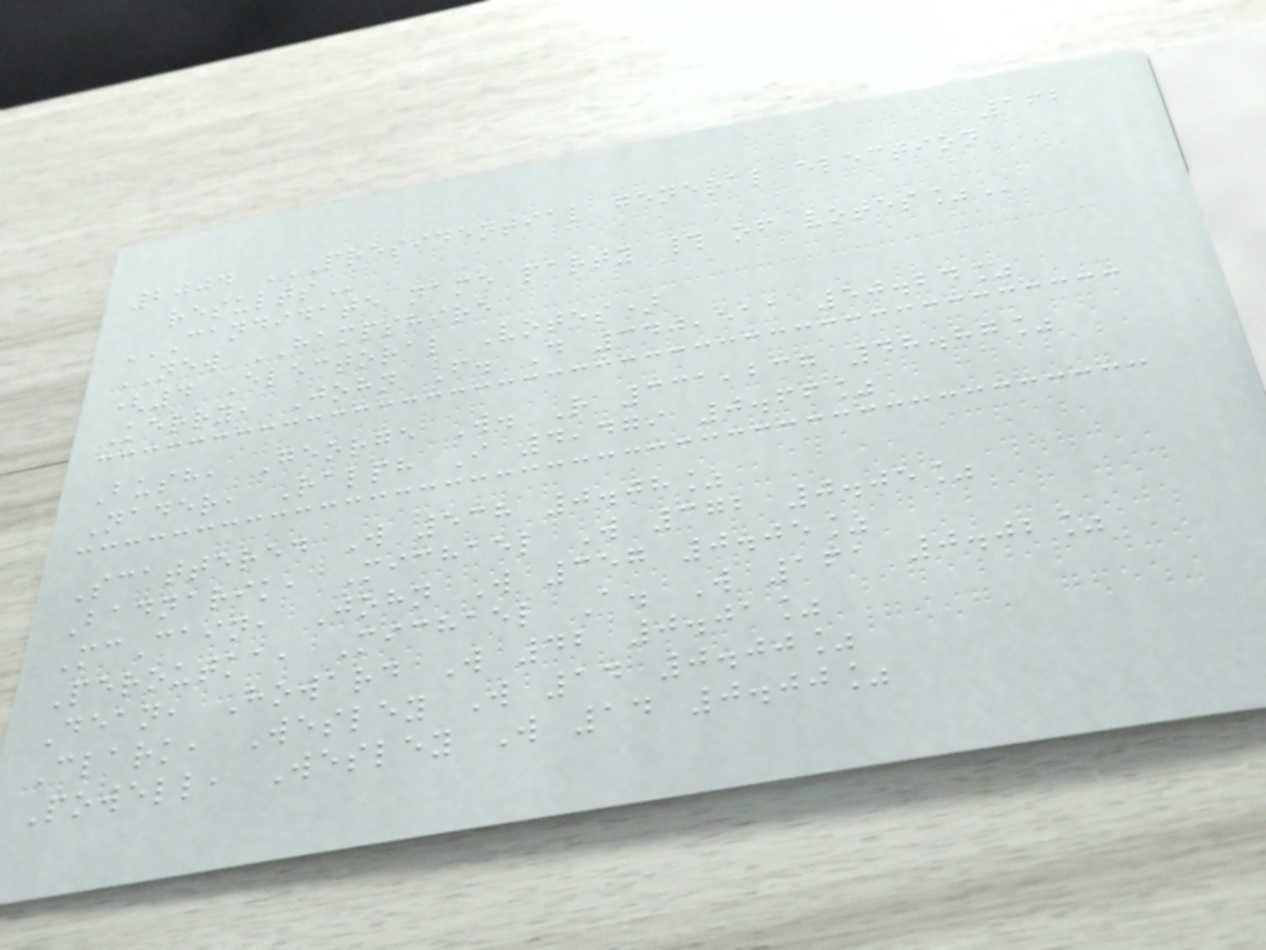162
2004 PRESIDENTIAL GENERAL ELECTION
RESULTS
CANDIDATE NAME PARTY # OF VOTES%
NEW HAMPSHIRE
(4 Electoral Votes)
Kerry, John F. D 340,511 50.24%
Bush, George W. R 331,237 48.87%
Nader, Ralph I 4,479 0.66%
Scattered W 538 0.08%
Badnarik, Michael W 372 0.05%
McCain, John W 357 0.05%
Peroutka, Michael A. W 161 0.02%
Dean, Howard W 42 0.01%
Clark, Wesley W 14 0.00%
Powell, Wesley W 14 0.00%
